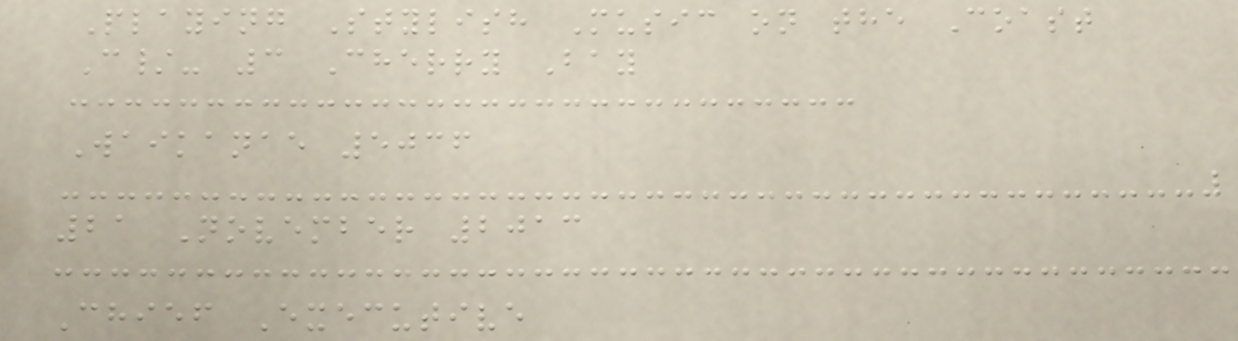Playing Stylish Music on the Coast
C/- 3 Cherry Bay
Waikanae 5036
21 November 2013
Chief Executive
